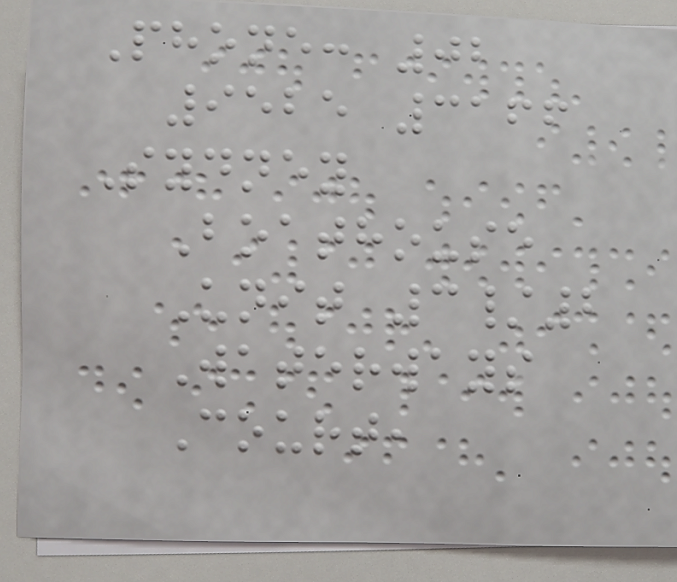Phone: 02
9525 3166
Sydney
Boathouse
Unit 3/2
Waterways
Court,
